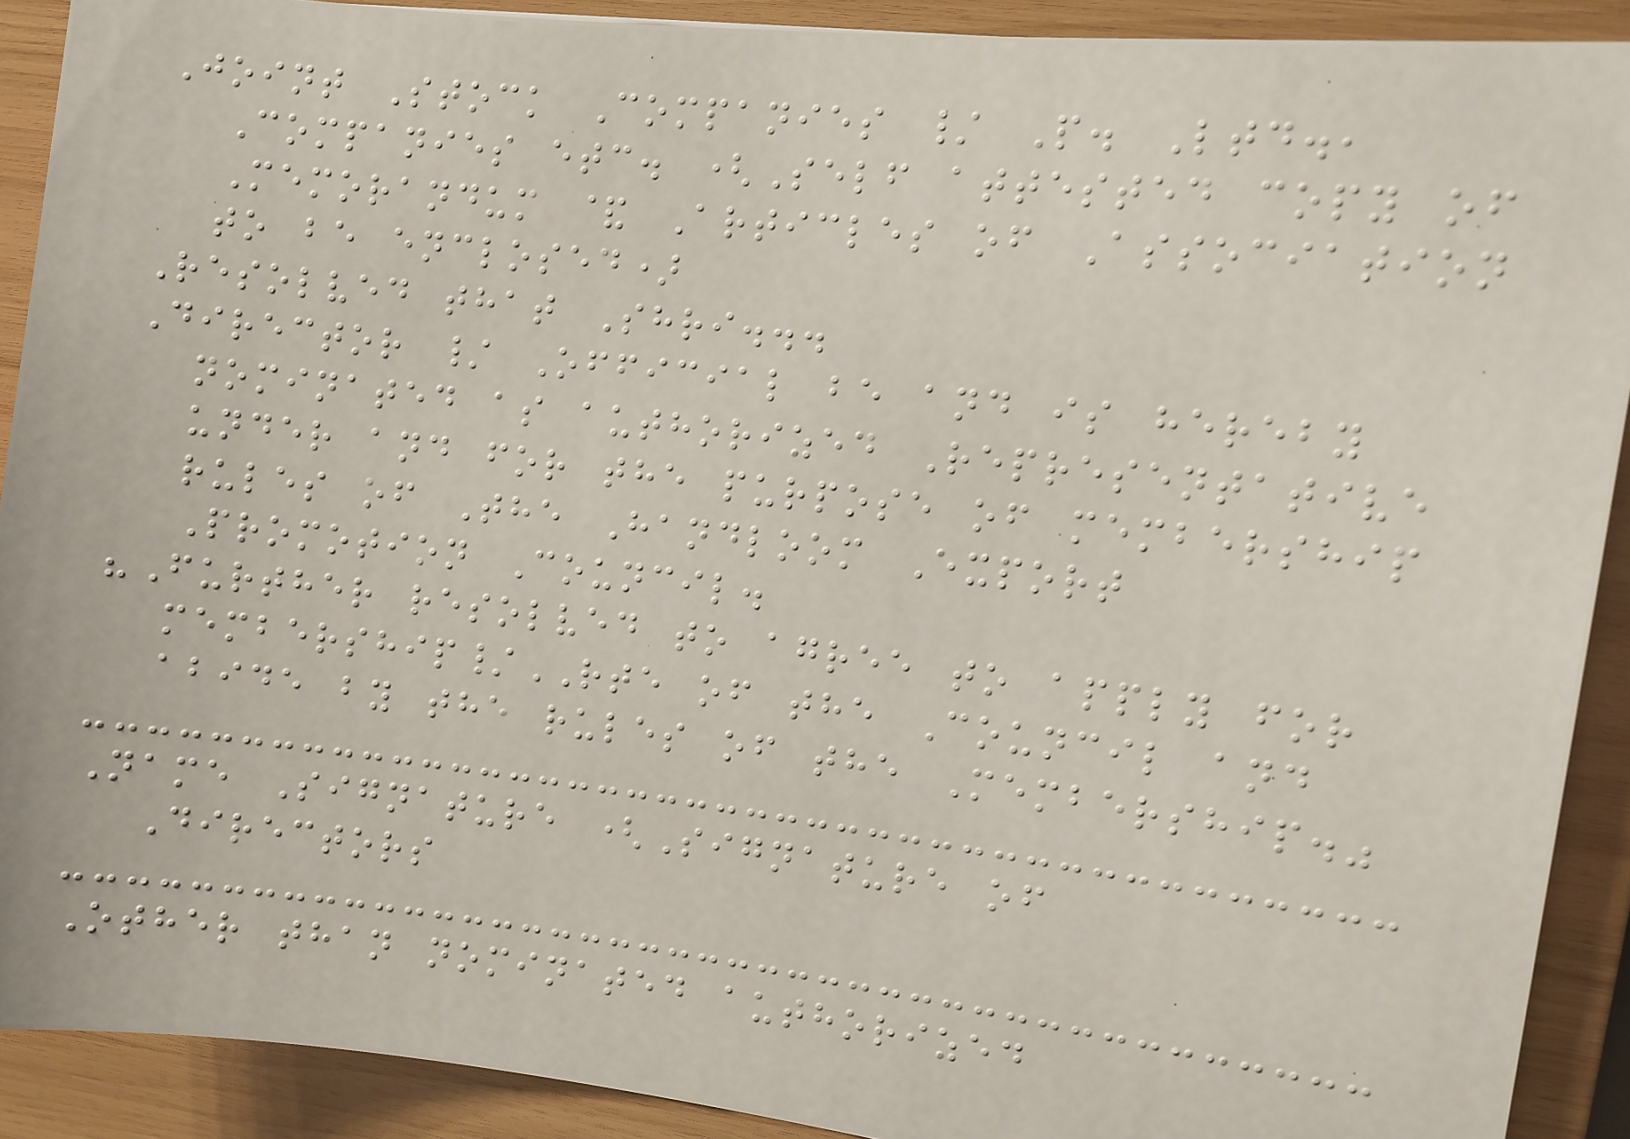Joint Stock Companies / P. Ltd.,
Companies etc. (Self attested copy of
Memorandum & Articles of Association
to be enclosed)
Resolved that Shri...
Director / Official be and is hereby
nominated as authorized Representative
under and for the purpose of membership
rules of The Handloom Export
Promotion Council.
"Further resolved to agree to apply for
membership/RTE of the Council and
abide by the rules of the Membership."
Name Signature (Signature of
Directors
Other than nominated authorized
